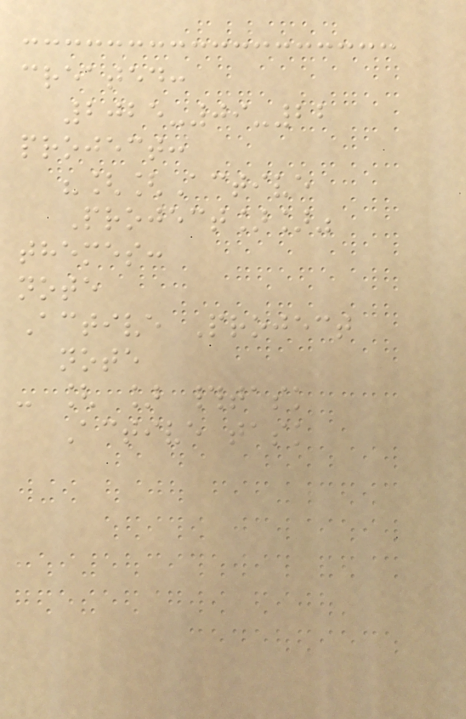created:
2025-09-22
project:
"[[Active
Project]]"
themes:
note
Active Project
note
- [ ] #task
Active task
